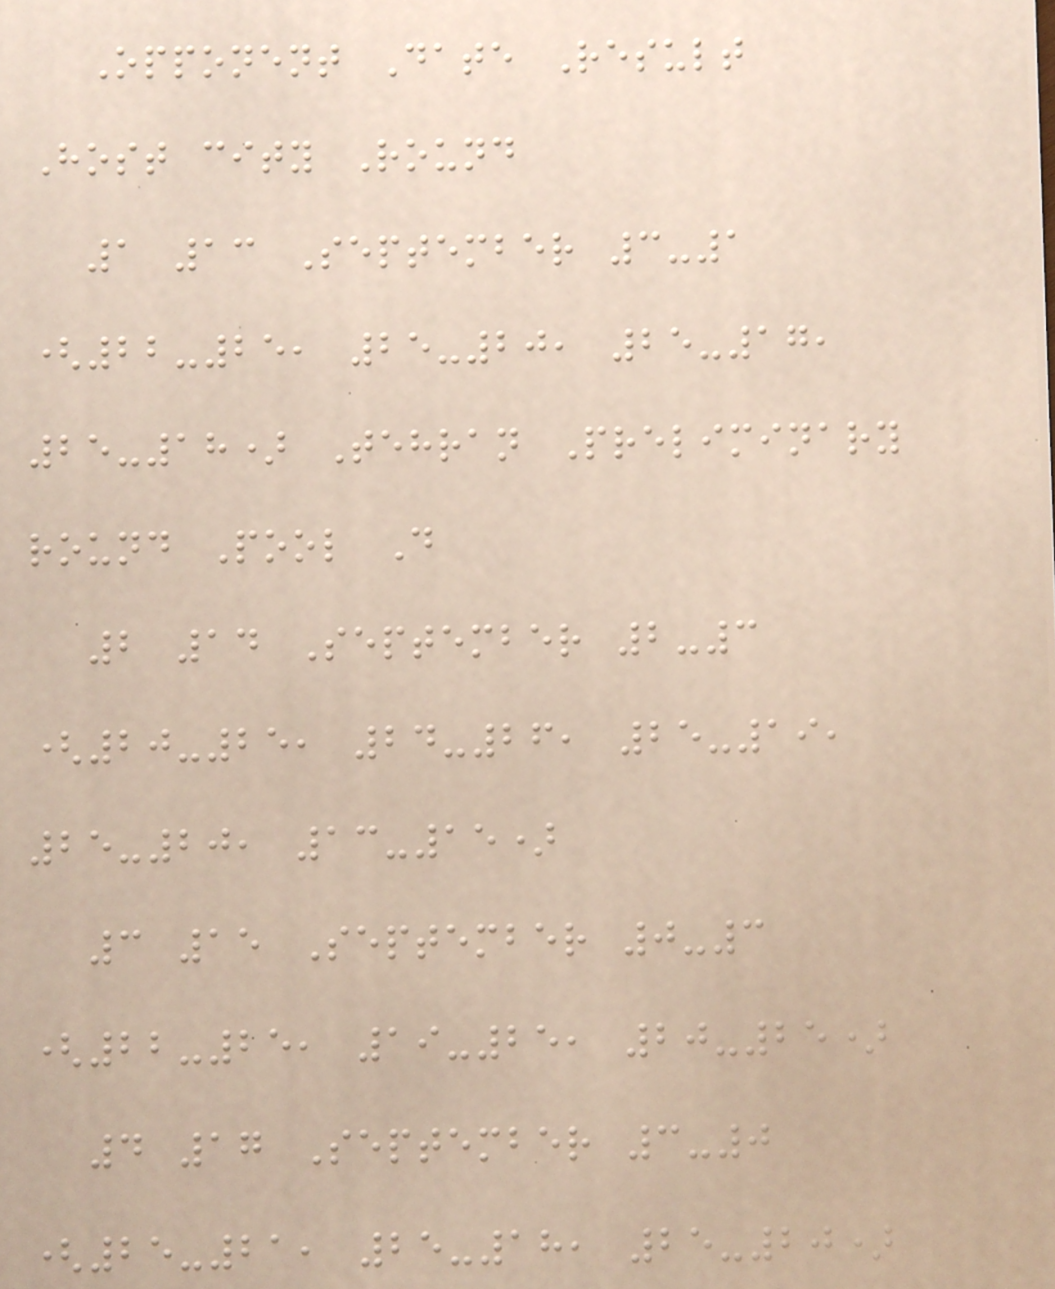Opponent Date Result
Host city Round
1 13 September 3-1
(22-25, 25-20, 25-17,
25-18) Tehran Preliminary
round Pool D
2 14 September 2-3
(20-25, 24-26, 25-19,
25-20, 13-15)
3 15 September 0-3
(22-25, 19-25, 20-25)
4 17 September 3-0
(25-21, 25-18, 25-20)
